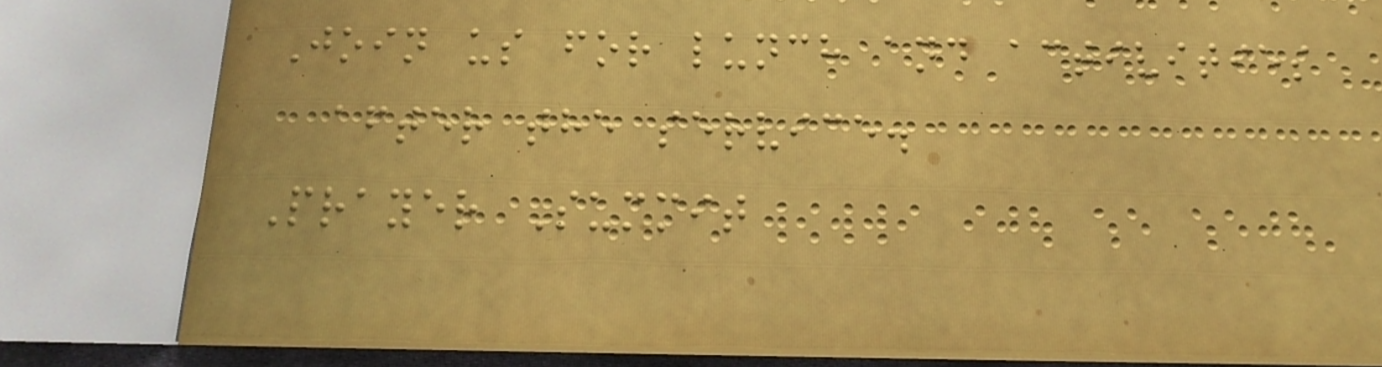Join us for lunch and activities
after the service.
Prayer Summit
